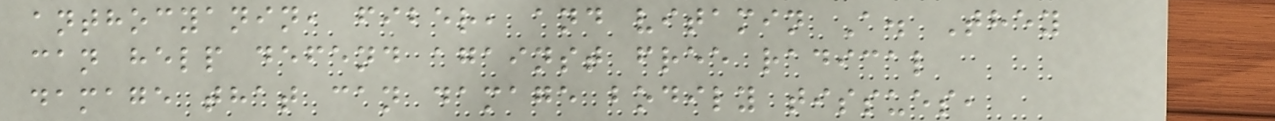anthocyanin, fiber, and vitamin A. They
can help defend against free radical
damage that can damage bodily tissues,
